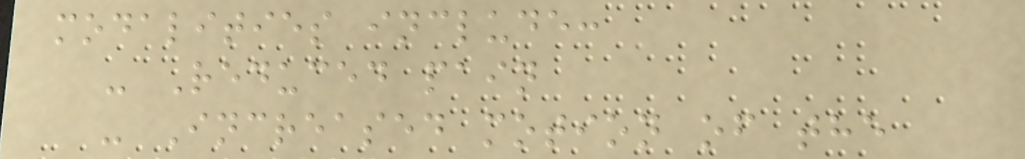modalities include:
- Reduced pain
- Increased motion of the
